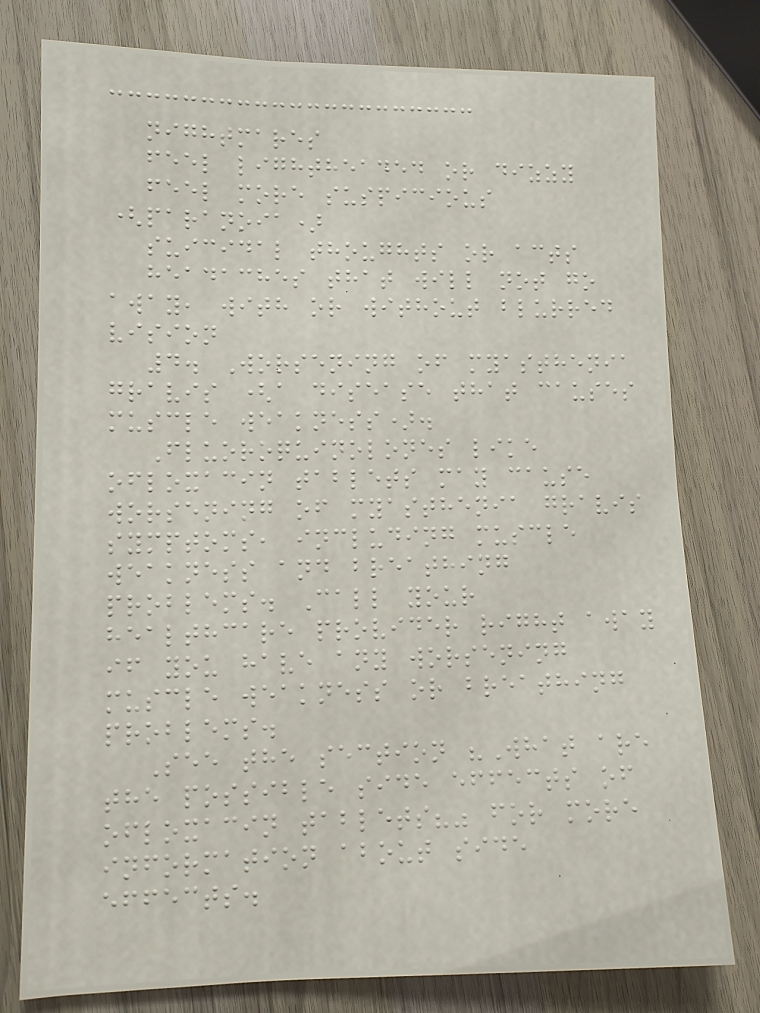nightmares
feel lightheaded or dizzy
feel more suspicious
(paranoia)
suicidal thoughts or acts
headaches that will not go
away, with or without blurred
vision
4. Worsening of myasthenia
gravis (a disease that causes
muscle weakness).
Fluoroquinolones like
ofloxacin tablets may cause
worsening of myasthenia gravis
symptoms, including muscle
weakness and breathing
problems. Call your
healthcare provider right away
if you have any worsening
muscle weakness or breathing
problems.
See the section "What are
the possible side effects of
ofloxacin tablets?" for more
information about side
effects.
